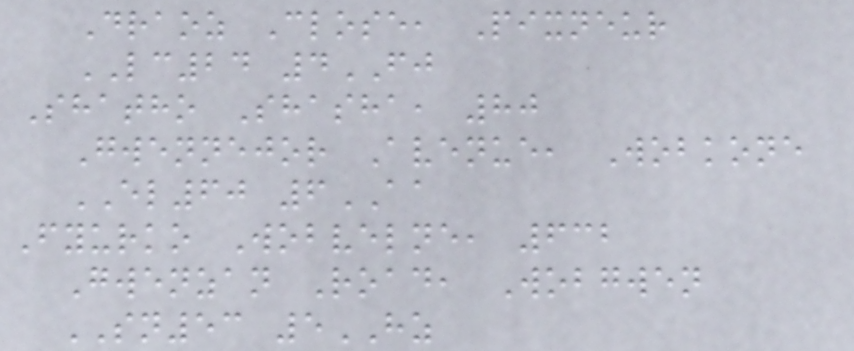Draoz Close, Pixneur
LC24 4FJ
Shatho Shasha, 80
Gwennejor Avenue, Wobkone
EL60 6AA
Fyurko Wobvelne, 632
Gwenzan Road, Wobgwen
SN53 5HZ
